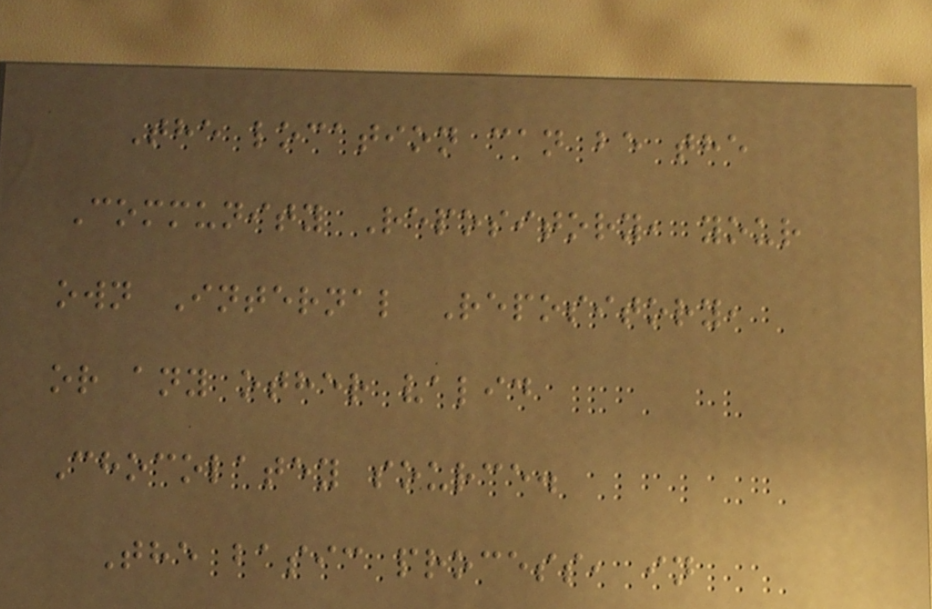The location can be the
Community Repository, your
own Internal Repository,
or any other valid
Chocolatey source.
The basic process, in
